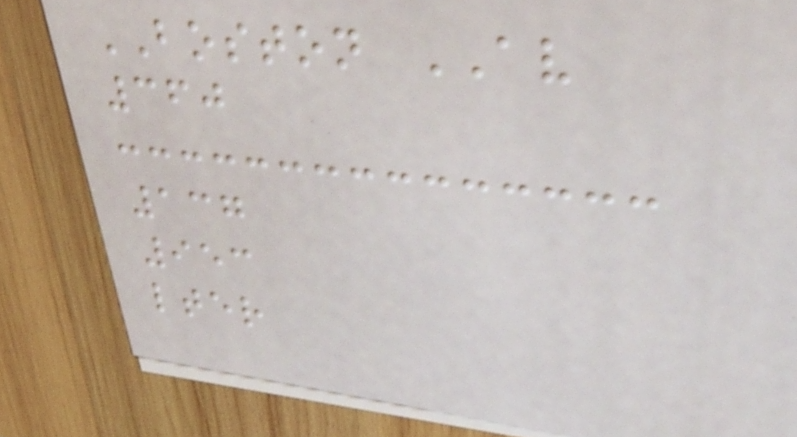BOSTON AV
360
137
953
lter
